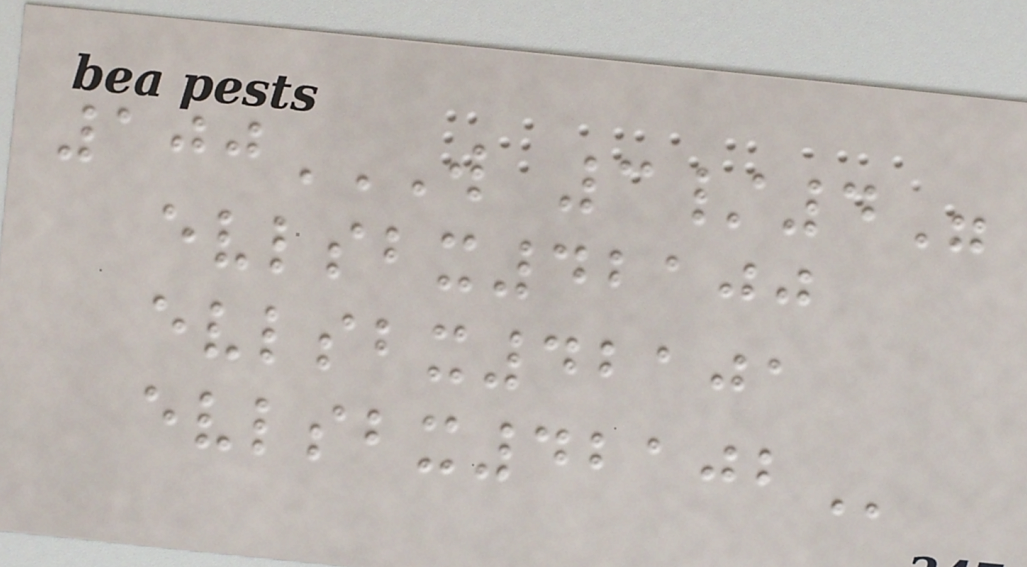100W 3/4"
EVLSBX42100
EVLSBX42101
EVLSBX42102
